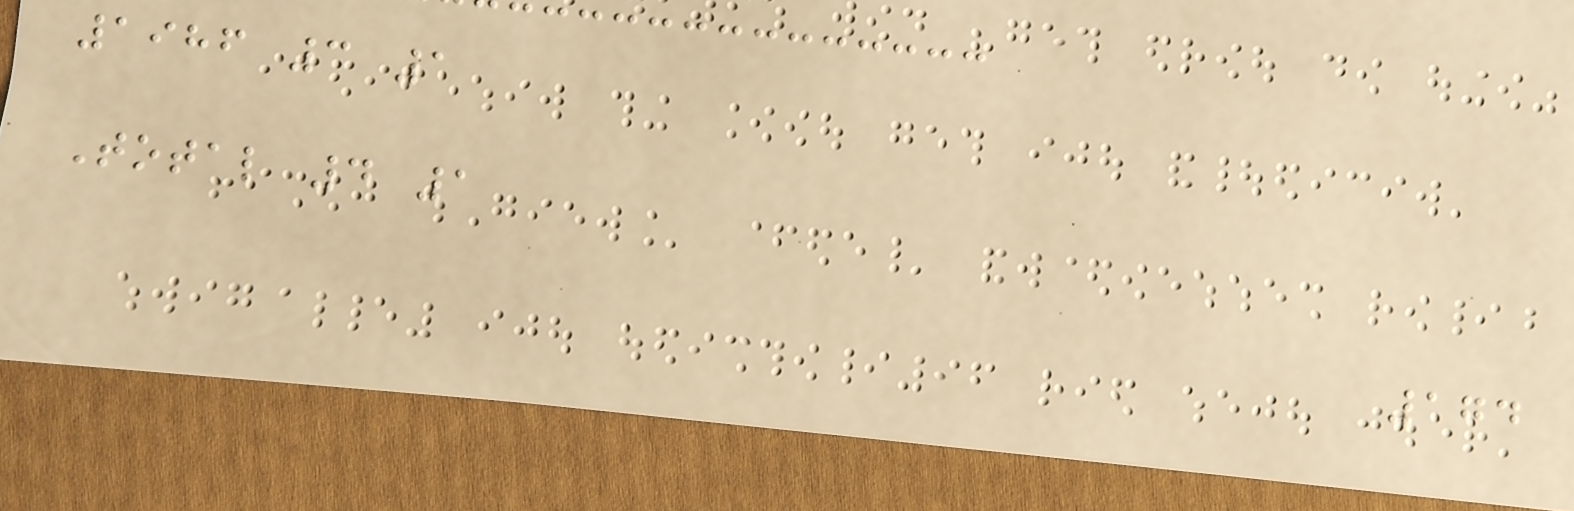1986 3 1
Total 4 1
174
